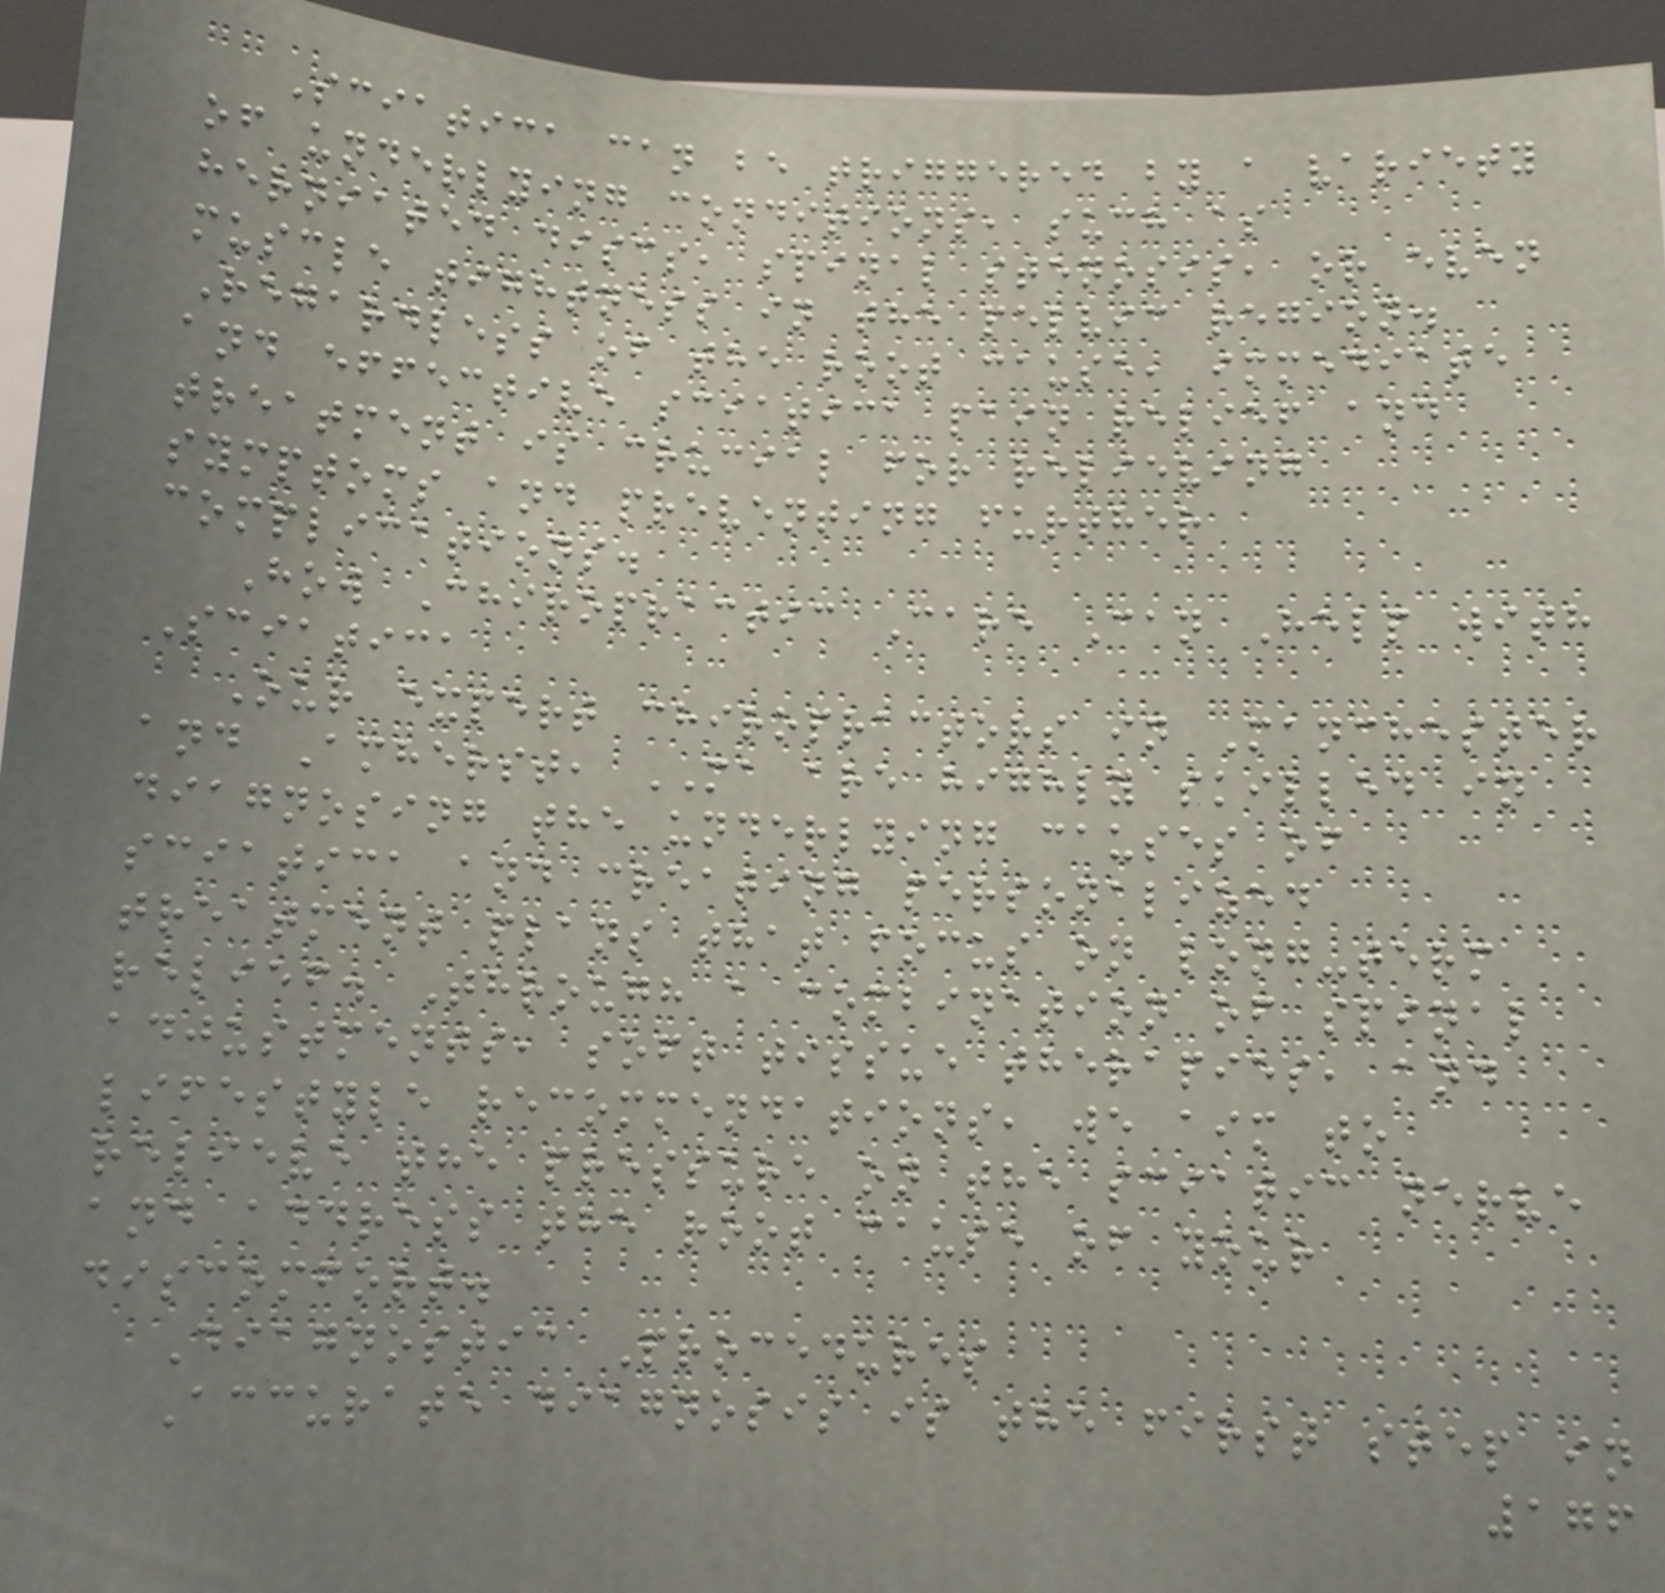Sciatica can be triggered by a variety
of underlying conditions, such as
herniated discs, spinal stenosis, or even
muscle tightness in the pelvic region.
Regardless of the root cause, immediate
and effective sciatica pain relief and
treatment is crucial for relieving
symptoms and preventing further
complications.
How Chiropractic Care Can Help with
Sciatica
Our expert chiropractors in Manchester
and Amherst, MA are highly skilled in
diagnosing the underlying causes of
sciatica and creating personalized
treatment plans that focus on long-term
relief. Through a combination of spinal
adjustments, soft tissue therapies, and
lifestyle recommendations, we aim to
relieve the pressure on the sciatic nerve
and address the root cause of your
discomfort.
Diagnostic Procedures
Accurate diagnosis is the first step in
176
